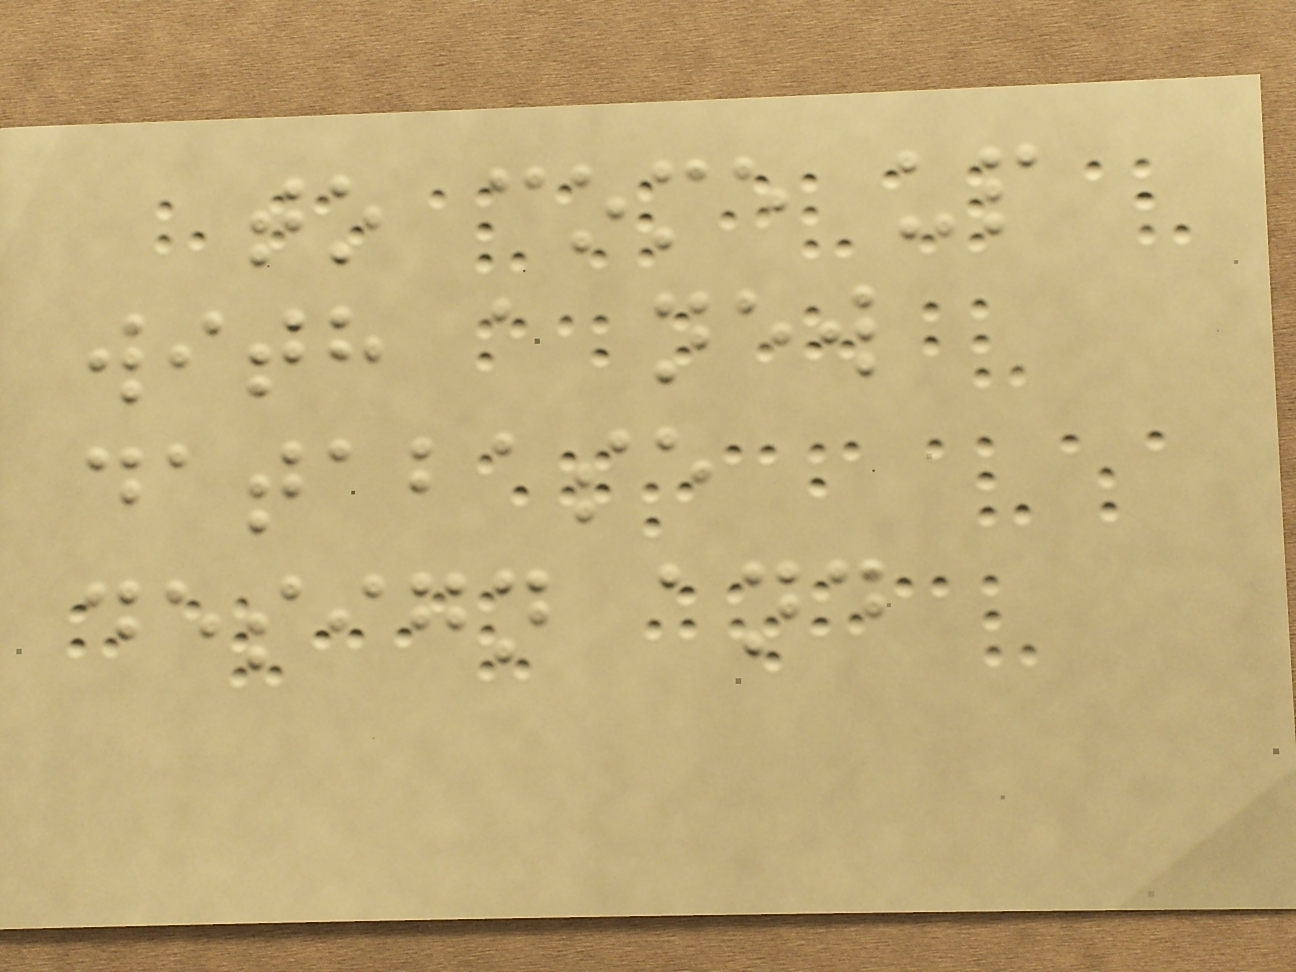to come up
with a new
database
design and
